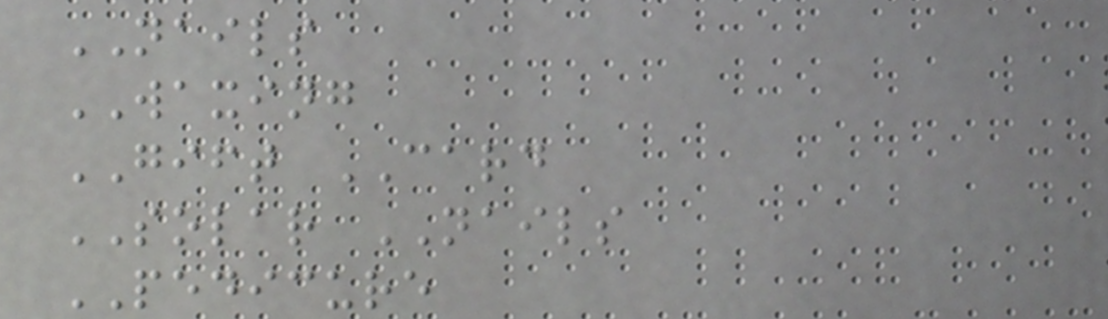NAILS
WAXING
GIFT CARD
SOLAR NAILS
PEDICURE
